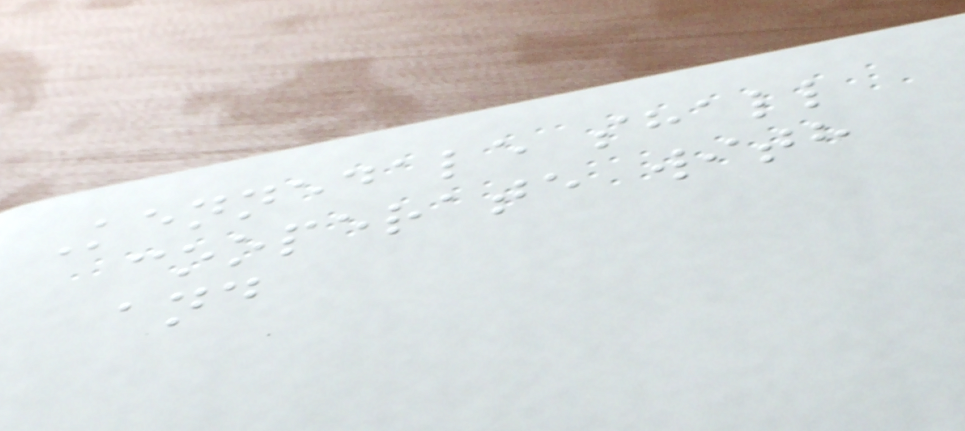Kennedale shall
cooperate with
and
